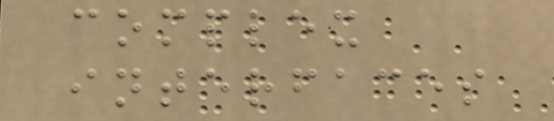complex
interfaces
